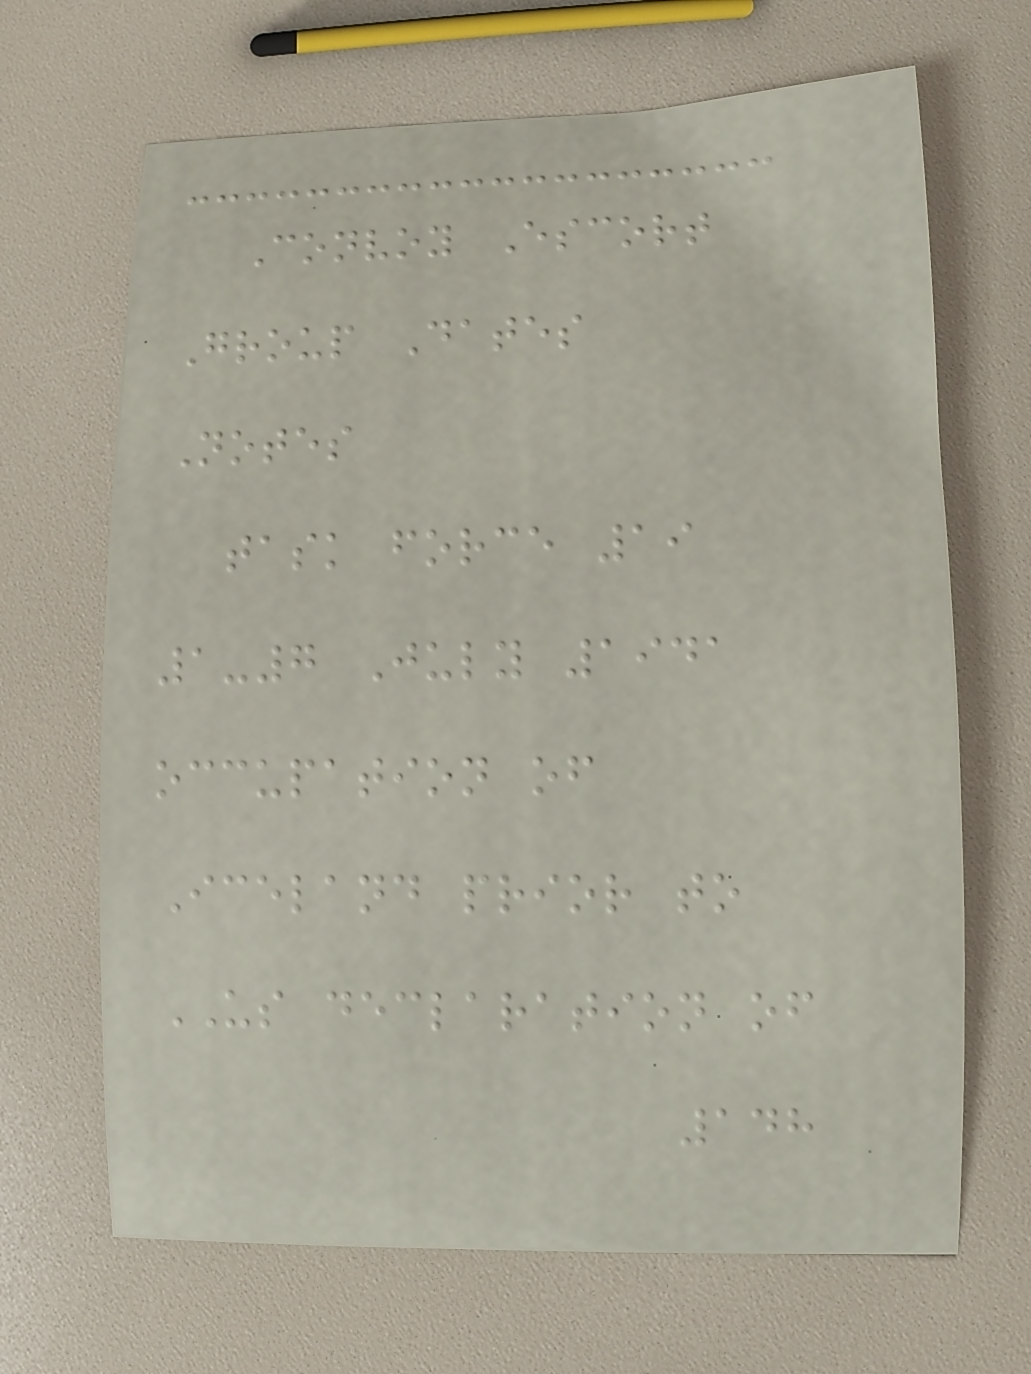Convoy Escort
Group Dates
Notes
task force 19
1-7 July 1941
occupation of
Iceland prior to
US declaration of
148
